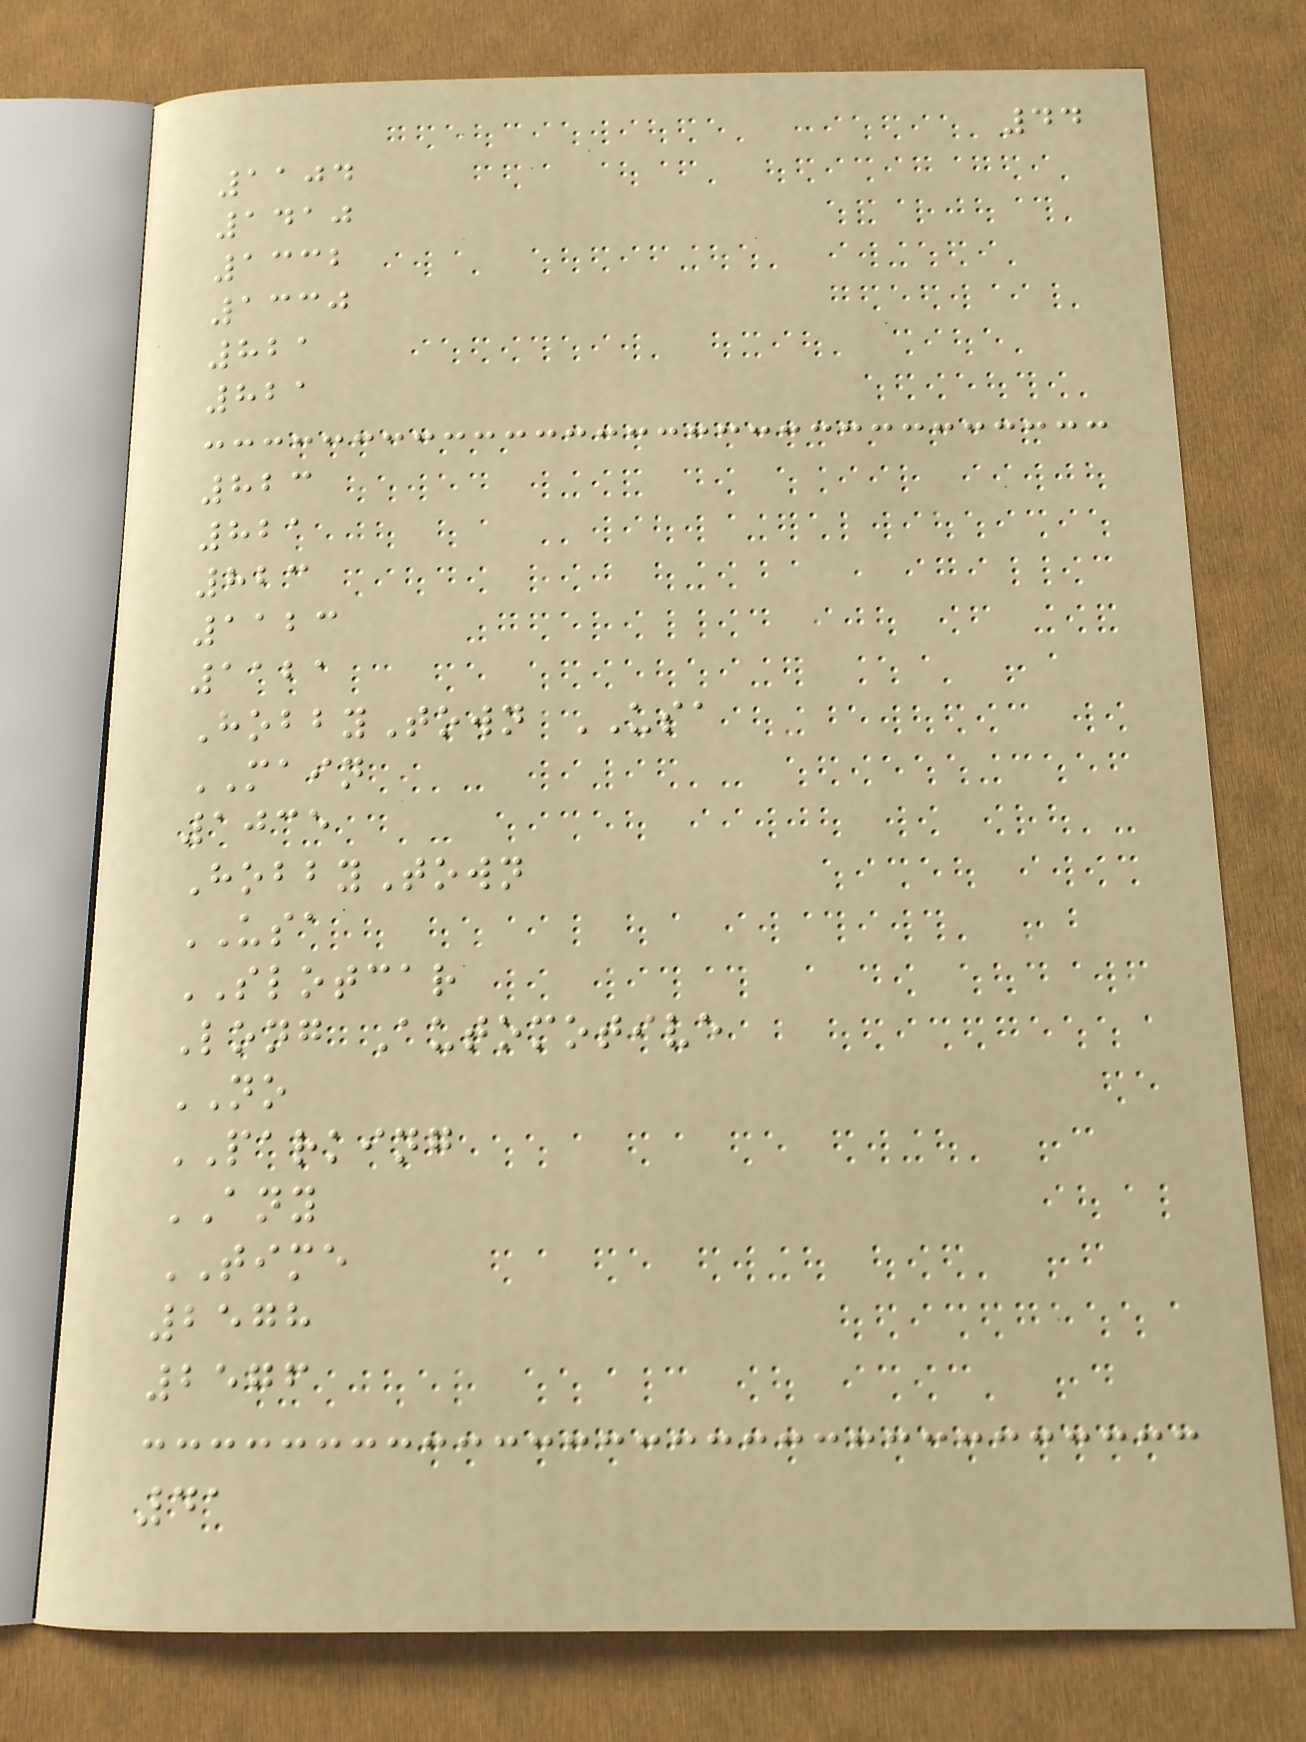44
1104
1410
1332
1330
821
821
823
821
823
1123
1121
HobbyTown USA
MAIN
1035
HobbyTown
USA
SLOTCAR
Long Automotive
NO
PARKING
ANY
TIME
2578
2576
41
